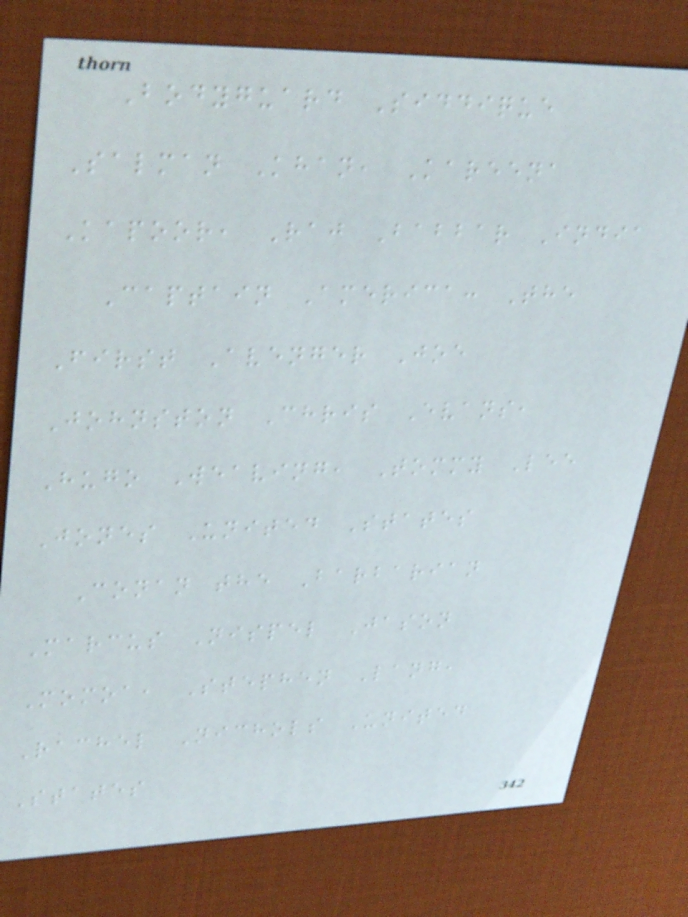Bodyguard Siddique
Salman Khan, Kareena
Kapoor, Raj Babbar India
Captain America: The
First Avenger Joe
Johnston Chris Evans,
Hugo Weaving, Tommy Lee
Jones United States
Conan the Barbarian
Marcus Nispel Jason
Momoa, Stephen Lang,
Rachel Nichols United
States
